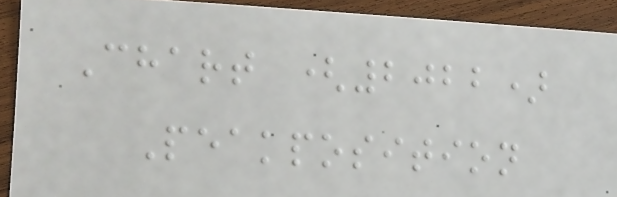Chart (2022)
Peakposition
